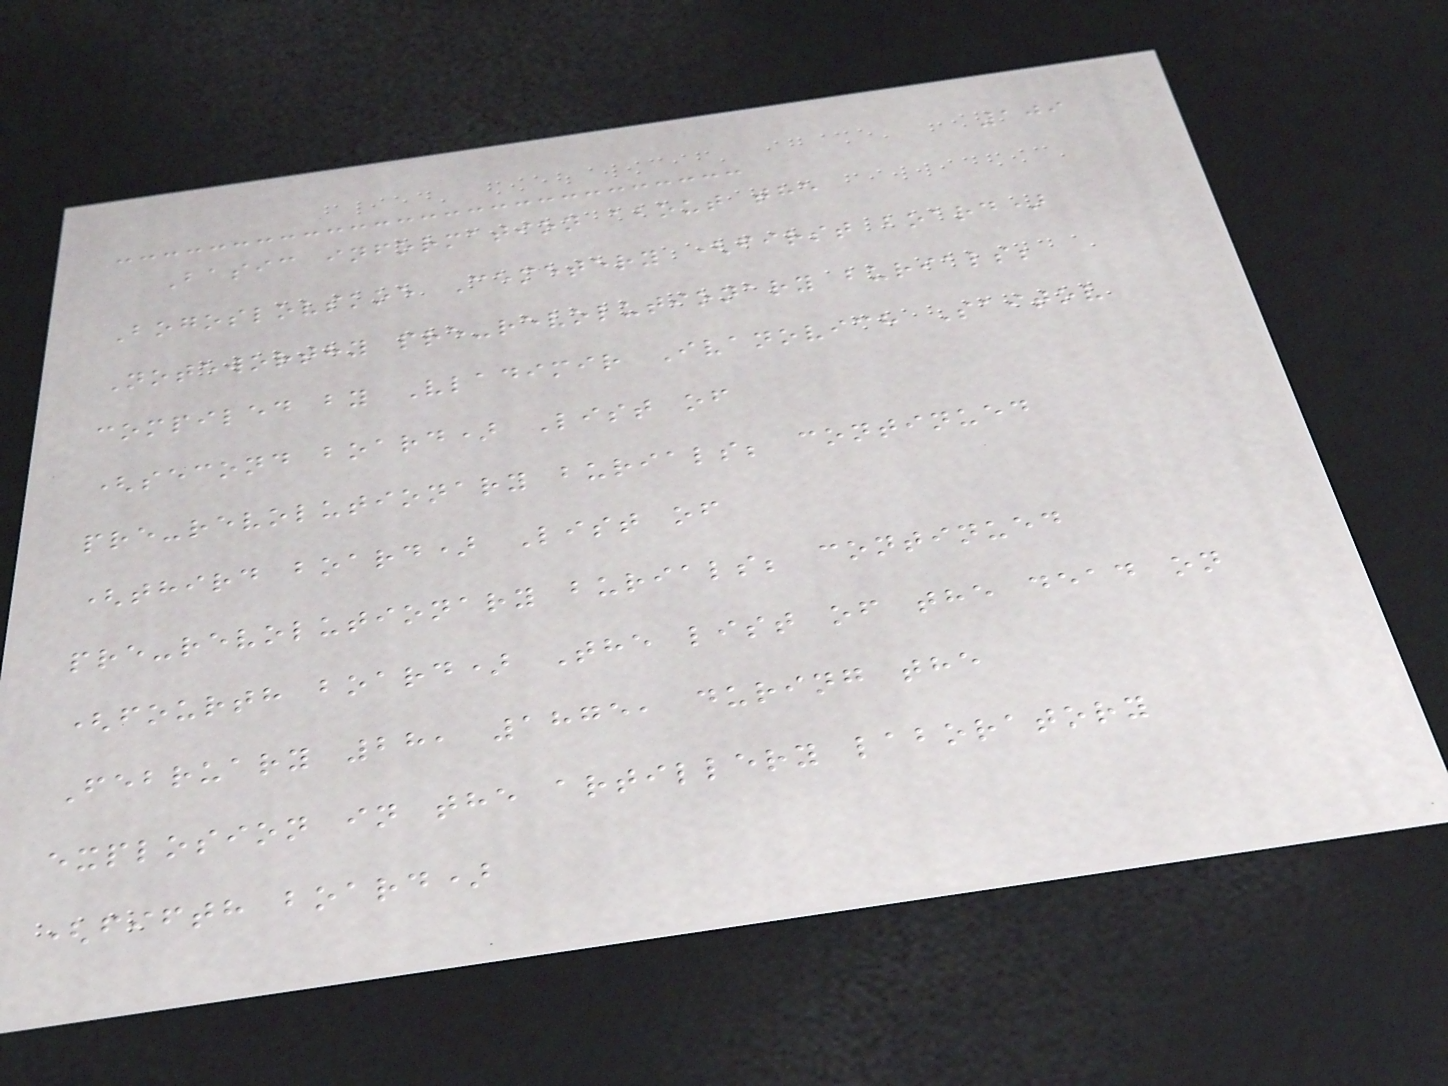109
Basic information about the
Bogoslovskoe Cemetery (first board)
Noteworthy pre-revolutionary burials;
compiled by Vladimir Ivanovich Saitov
(second board) List of
pre-revolutionary burials; continued
(third board) List of
pre-revolutionary burials; continued
(fourth board) The list of the dead on
February 28, 1875, during the
explosion in the artillery laboratory
(fifth board)
